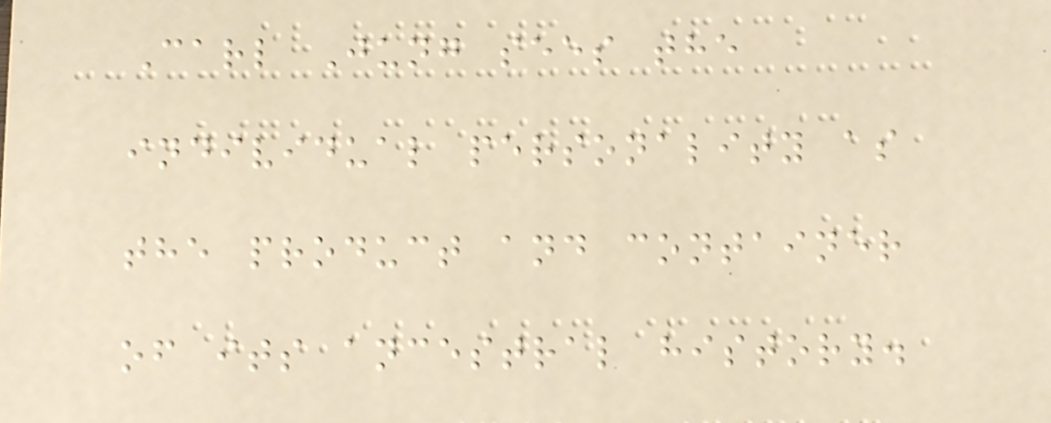Carl Jung sees the
individual personality as
the product and container
of its ancestral history.
